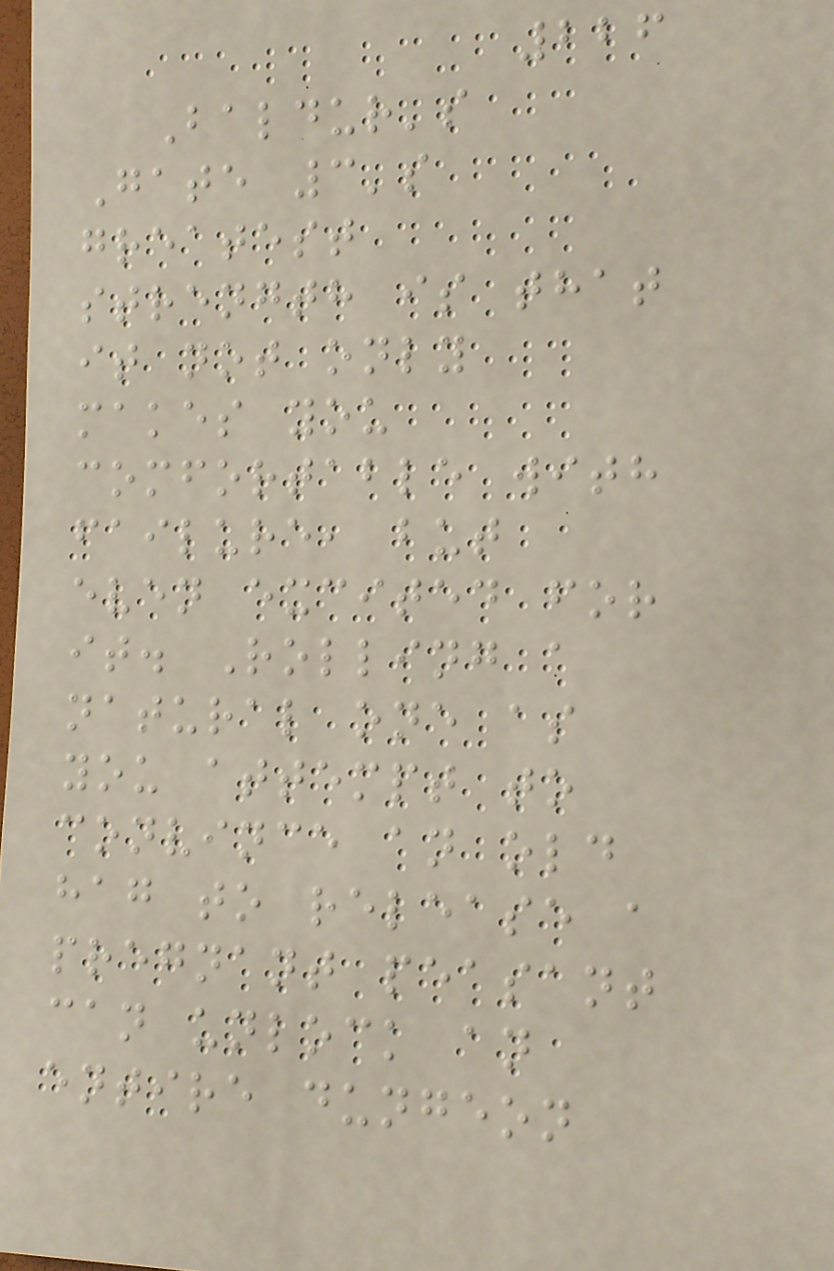226
Baldur's
Gate 3's
greatest
strength is that
it not only
makes you
comfortable with
failure, but
even excited for
it. Rolling a
natural one as
you attempt to
convince an old
hag to release a
pregnant peasant
can unlock an
entire dungeon
